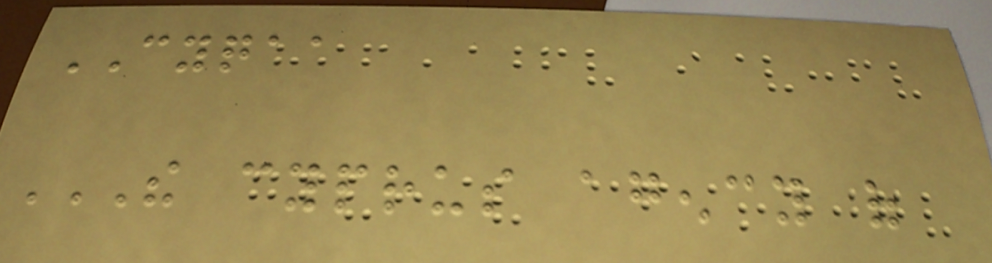CYQAA
THE CYPRUS AGENCY OF
